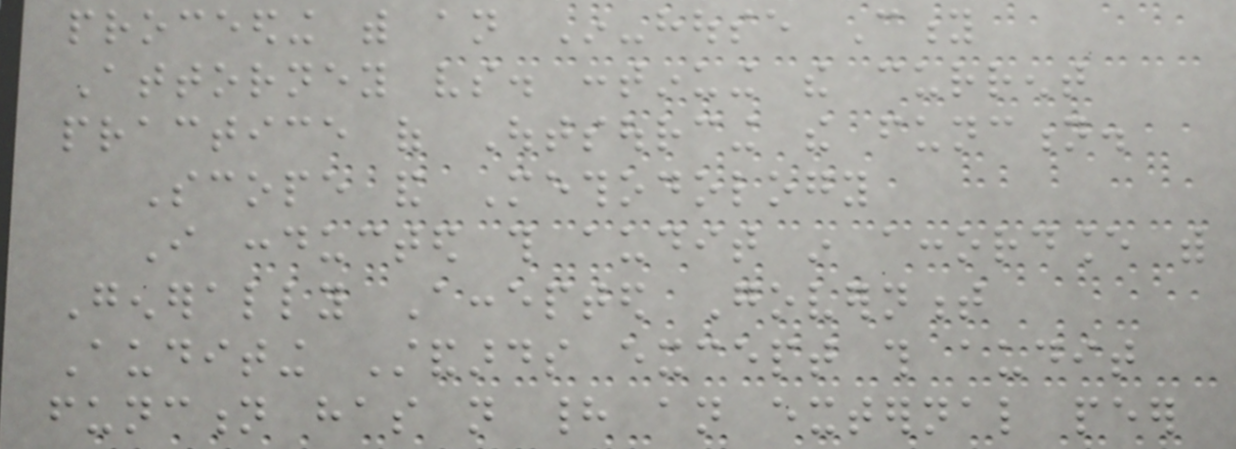proceeding with an In-house City
Attorney vs. continuing the current
practice of Outsourcing the function.
Scope and Methodology
I conducted this audit in accordance with
Generally Accepted Government
Auditing Standards except this audit
function has not had an external peer
